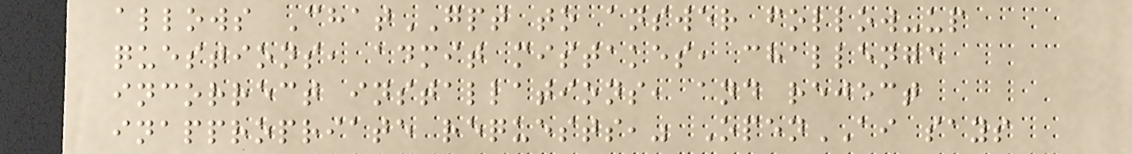allows ChatGPT to answer follow-up
questions, admit mistakes, challenge
incorrect installations, and reject
inappropriate requests," OpenAI says
